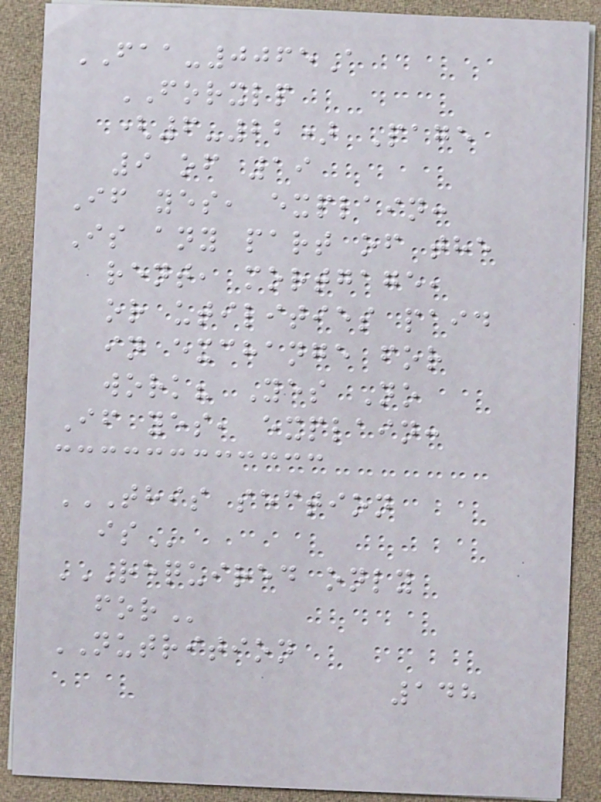FAA-0065A
FORXLP
(6-22) Page
9 of 19
If yes, explain:
Is any part of the
rent, mortgage,
or utilities paid
in exchange for
work? Yes No
If yes, explain:
THIS SECTION
IS
REQUIRED ONLY
FOR
NUTRITION
148
